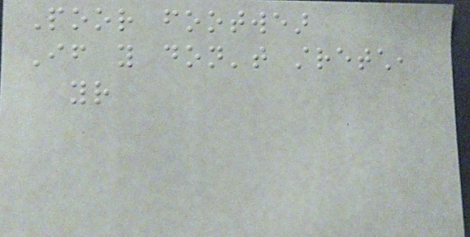Poor footwear
If you don't stretch,
your
